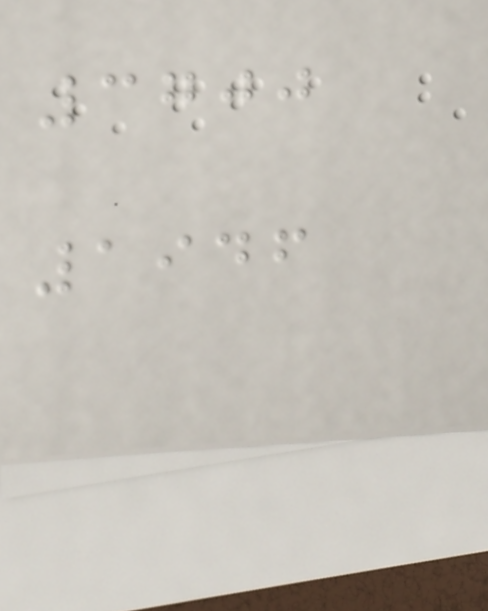3700
1946
